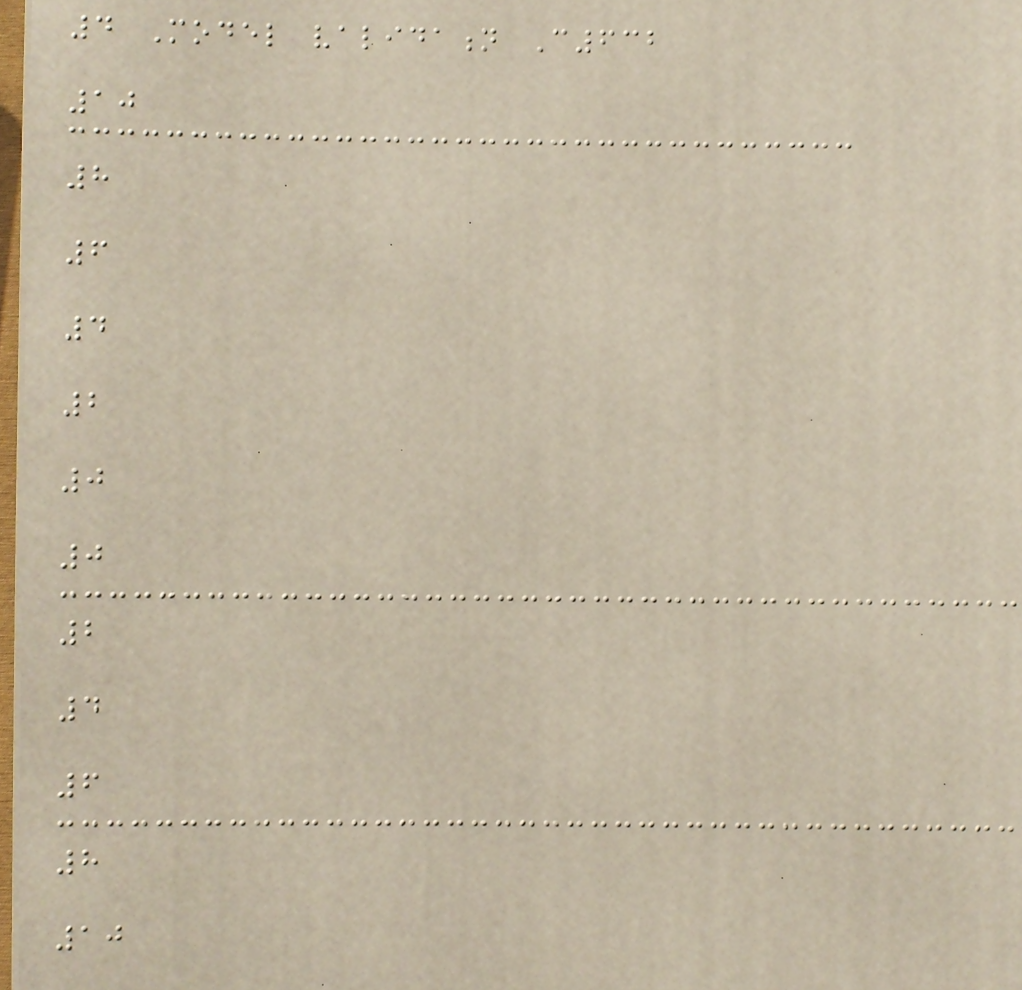4 Model validation C632
10
8
6
4
2
0
0
2
4
6
8
10
